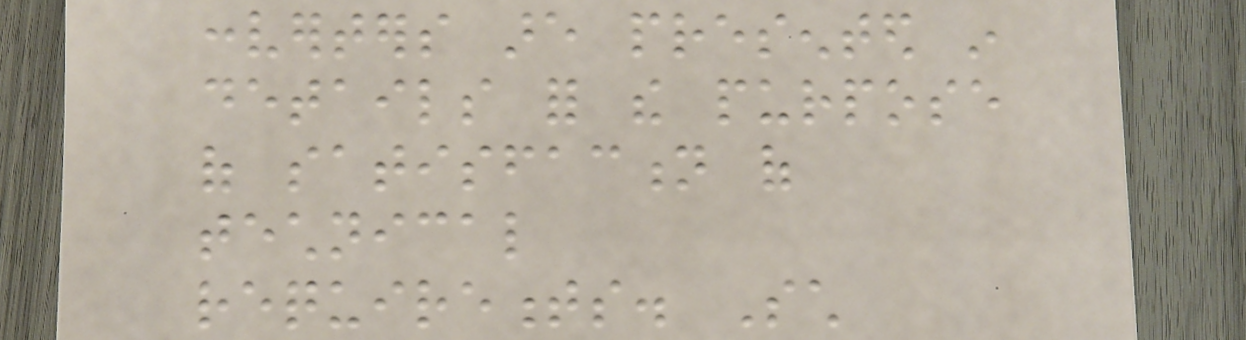converters are presented in
details for the purpose
of satisfaction of
technical
requirements. Such
